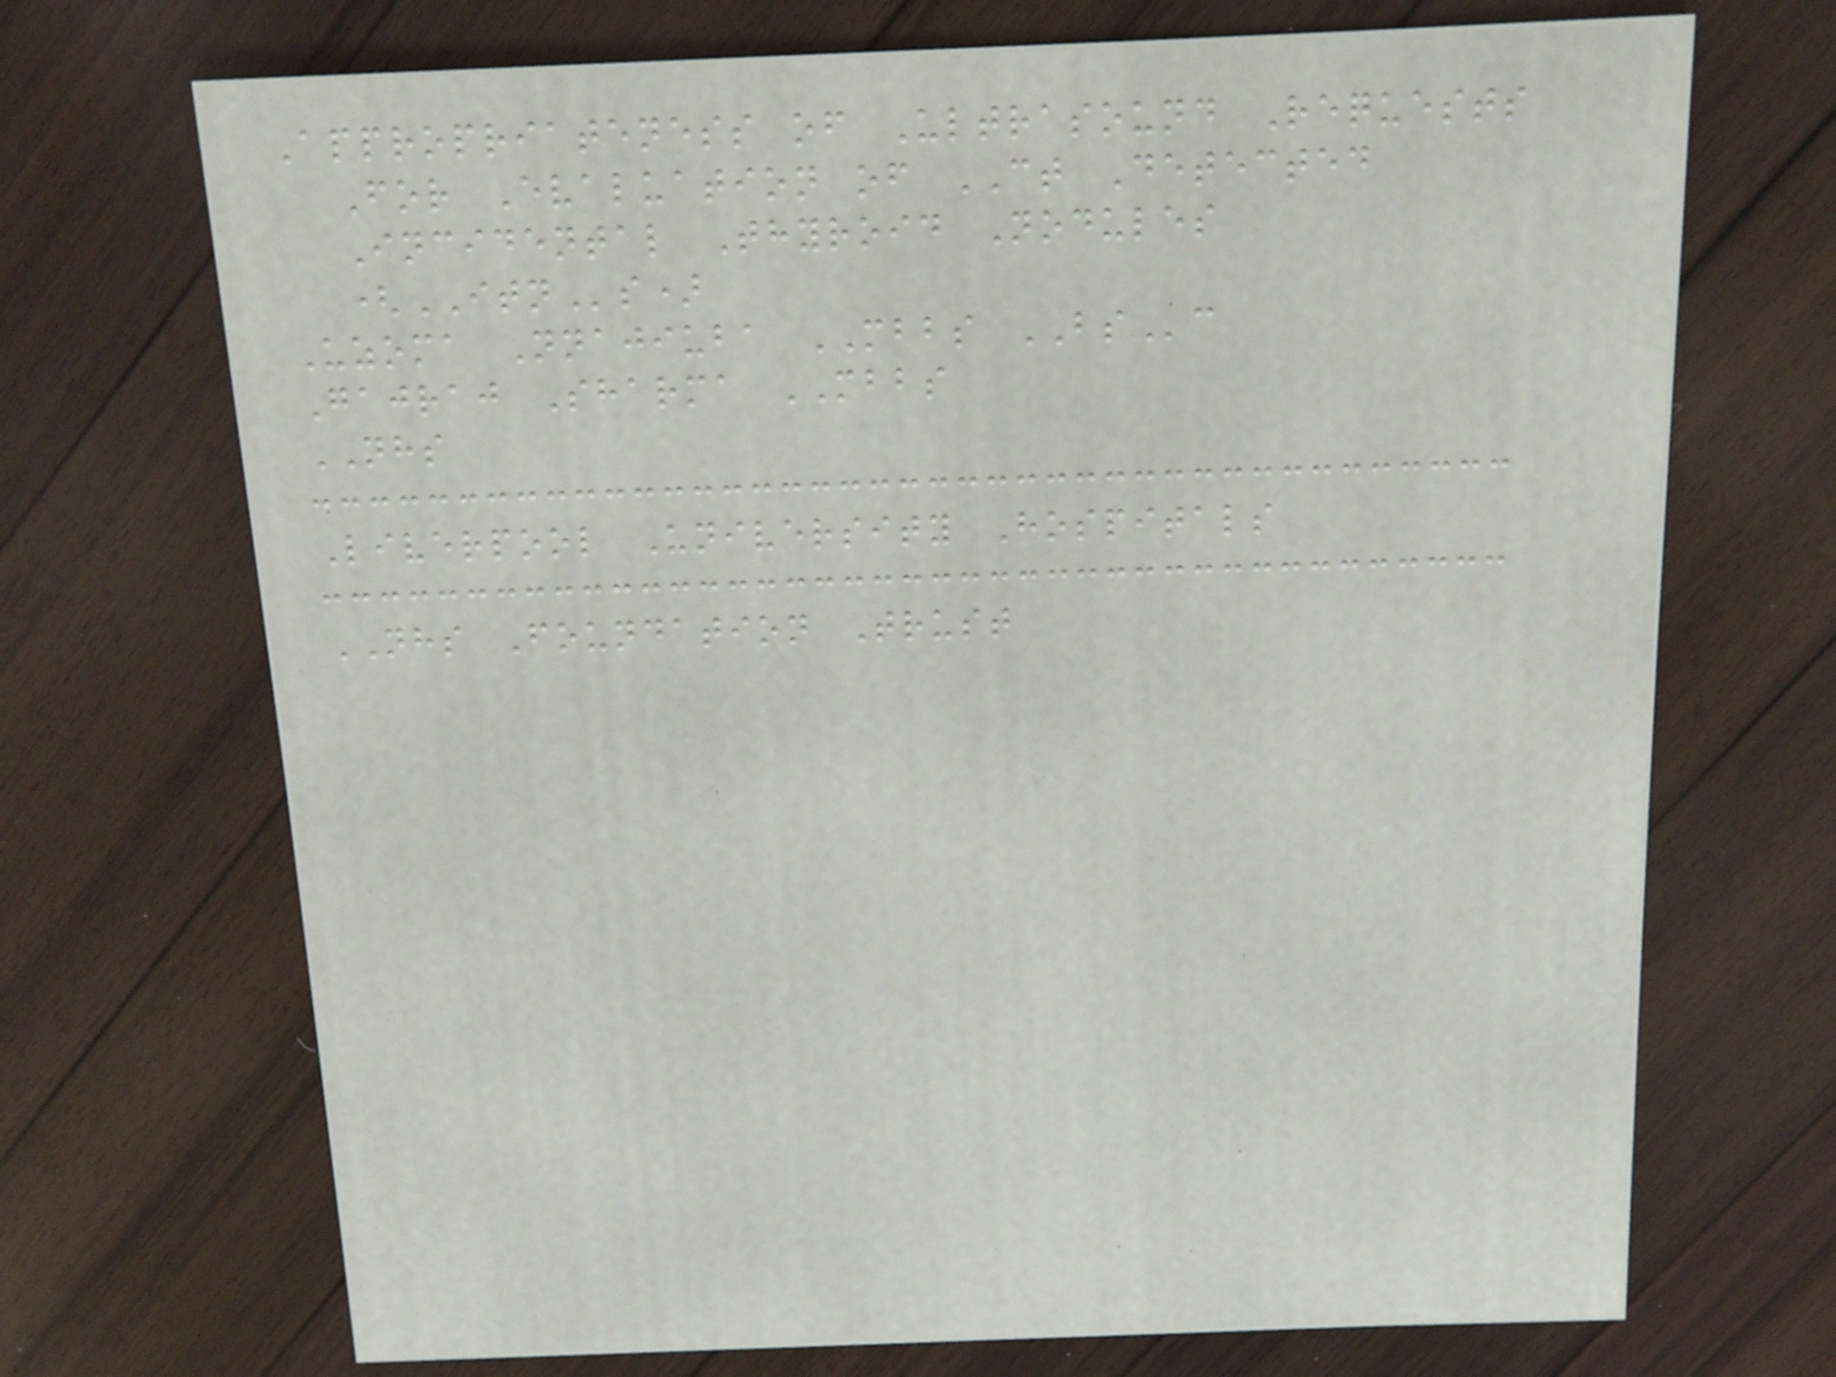Appropriateness of Ultrasound Requests
For Evaluation of CT Detected
Incidental Thyroid Nodules
(ITNs)
Uzoma Nnajiuba MBBS BSc
Gajraj Sharma MBBS
NHS
Liverpool University Hospitals
NHS Foundation Trust
